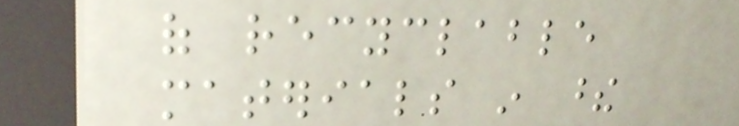of recyclable
materials in these
